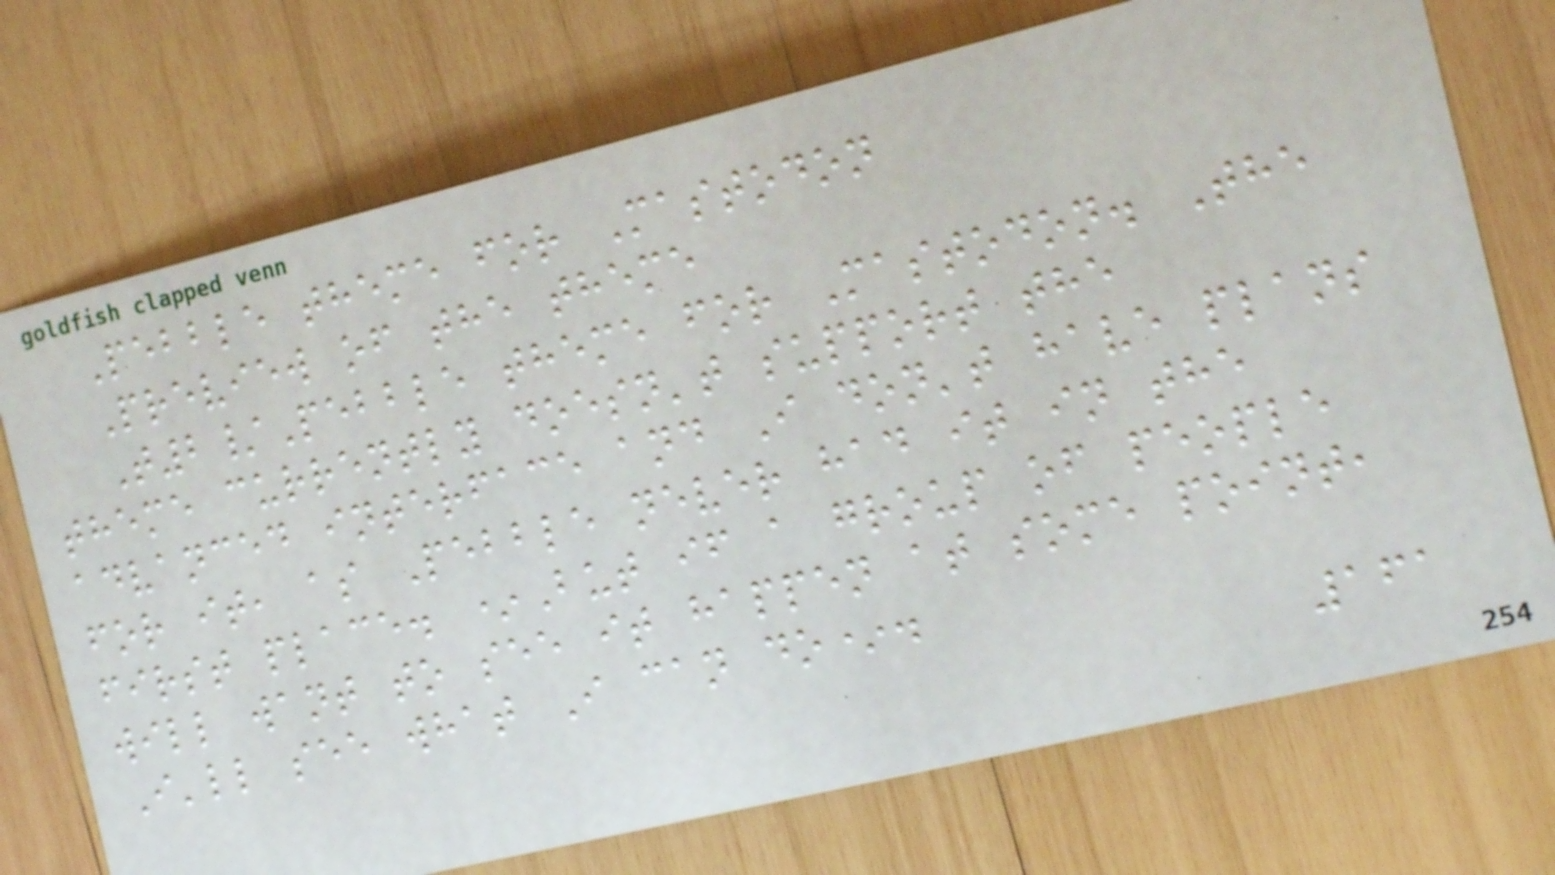Pebble theme for Mastodon
Preview of the theme
T2/Pebble theme for Mastodon. The
theme currently doesn't support the
advanced interface and I don't have plans
for it, as Pebble never had it in the
first place. *But if a group of people
will want to see it happen at some point,
I'll see what I can do*.
161
